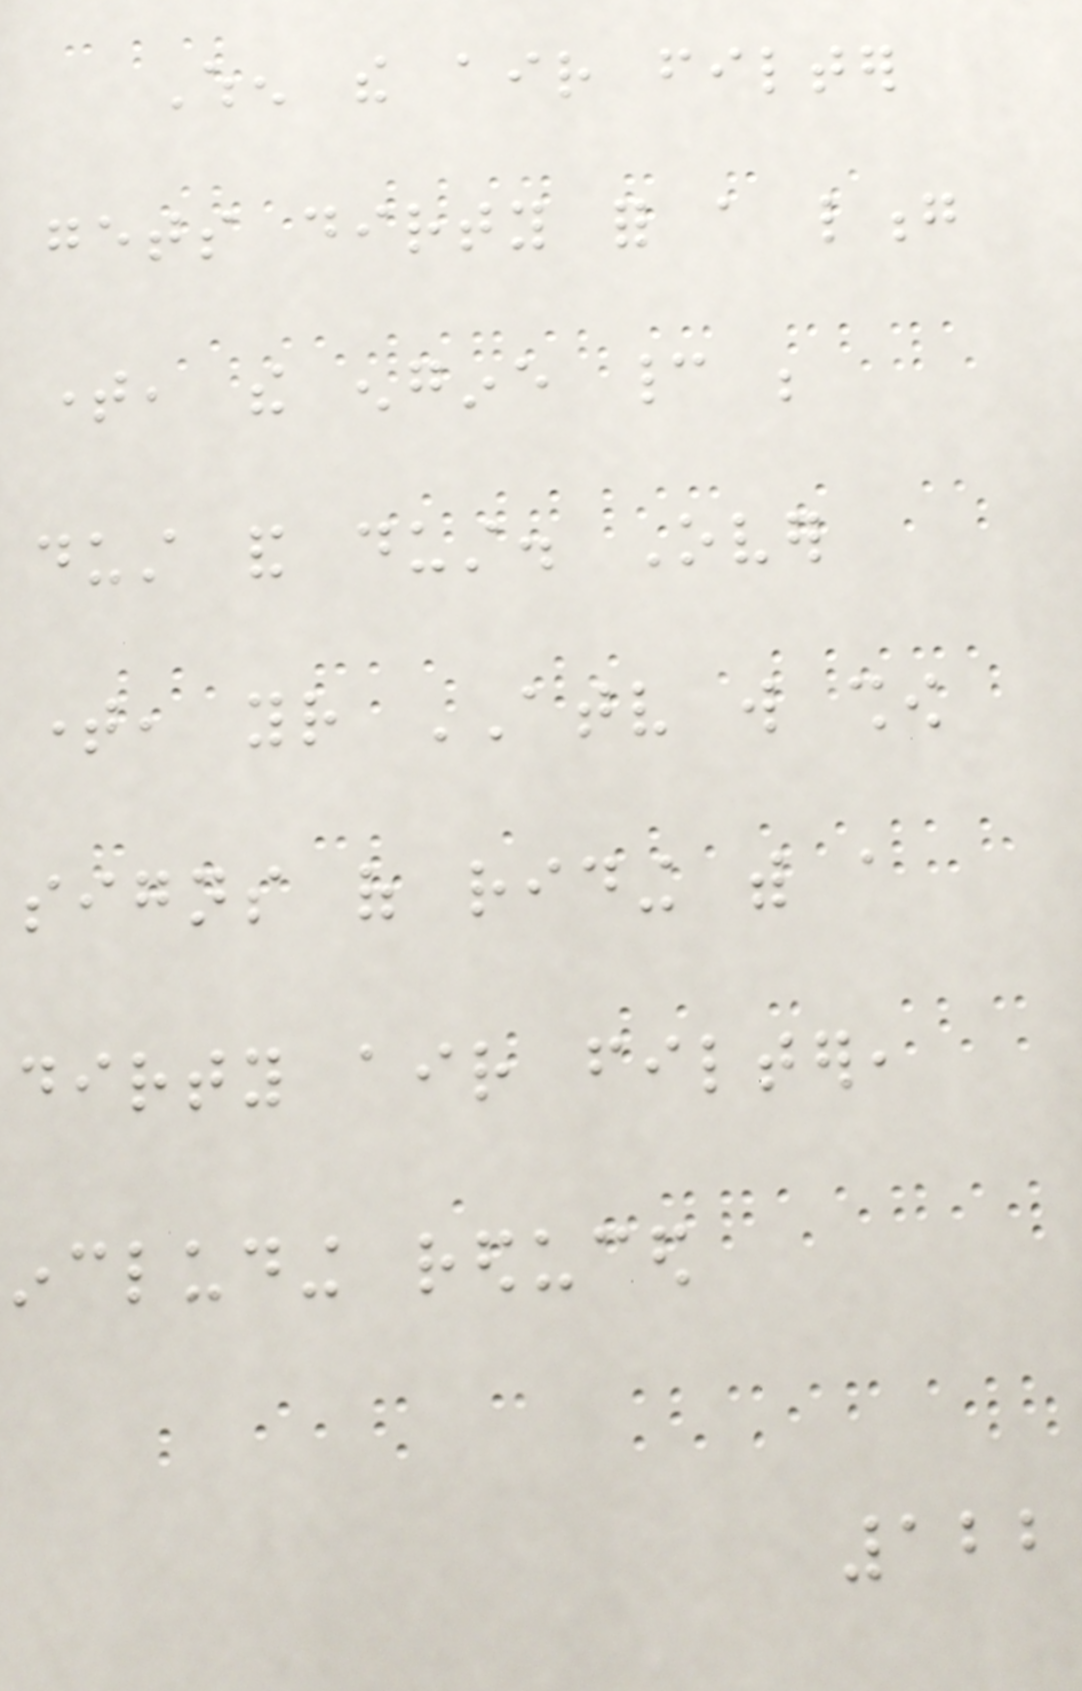When the air filter
gets dirty for a long
time, the engine cannot be
dust and dust. Over
time, your ATV will show
signs of riding with a
dirty air filter,
including reduced
122
